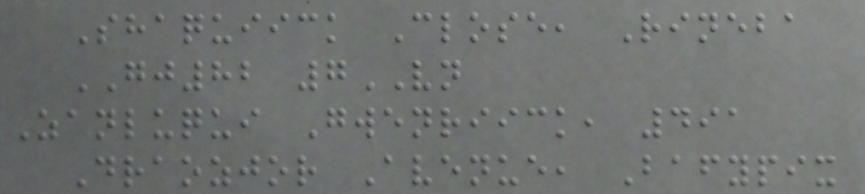Shaquiick Close, Rineba
GJ82 7VN
Zanluqui Gwenriick, 491
Draozjor Avenue, Bafypix
